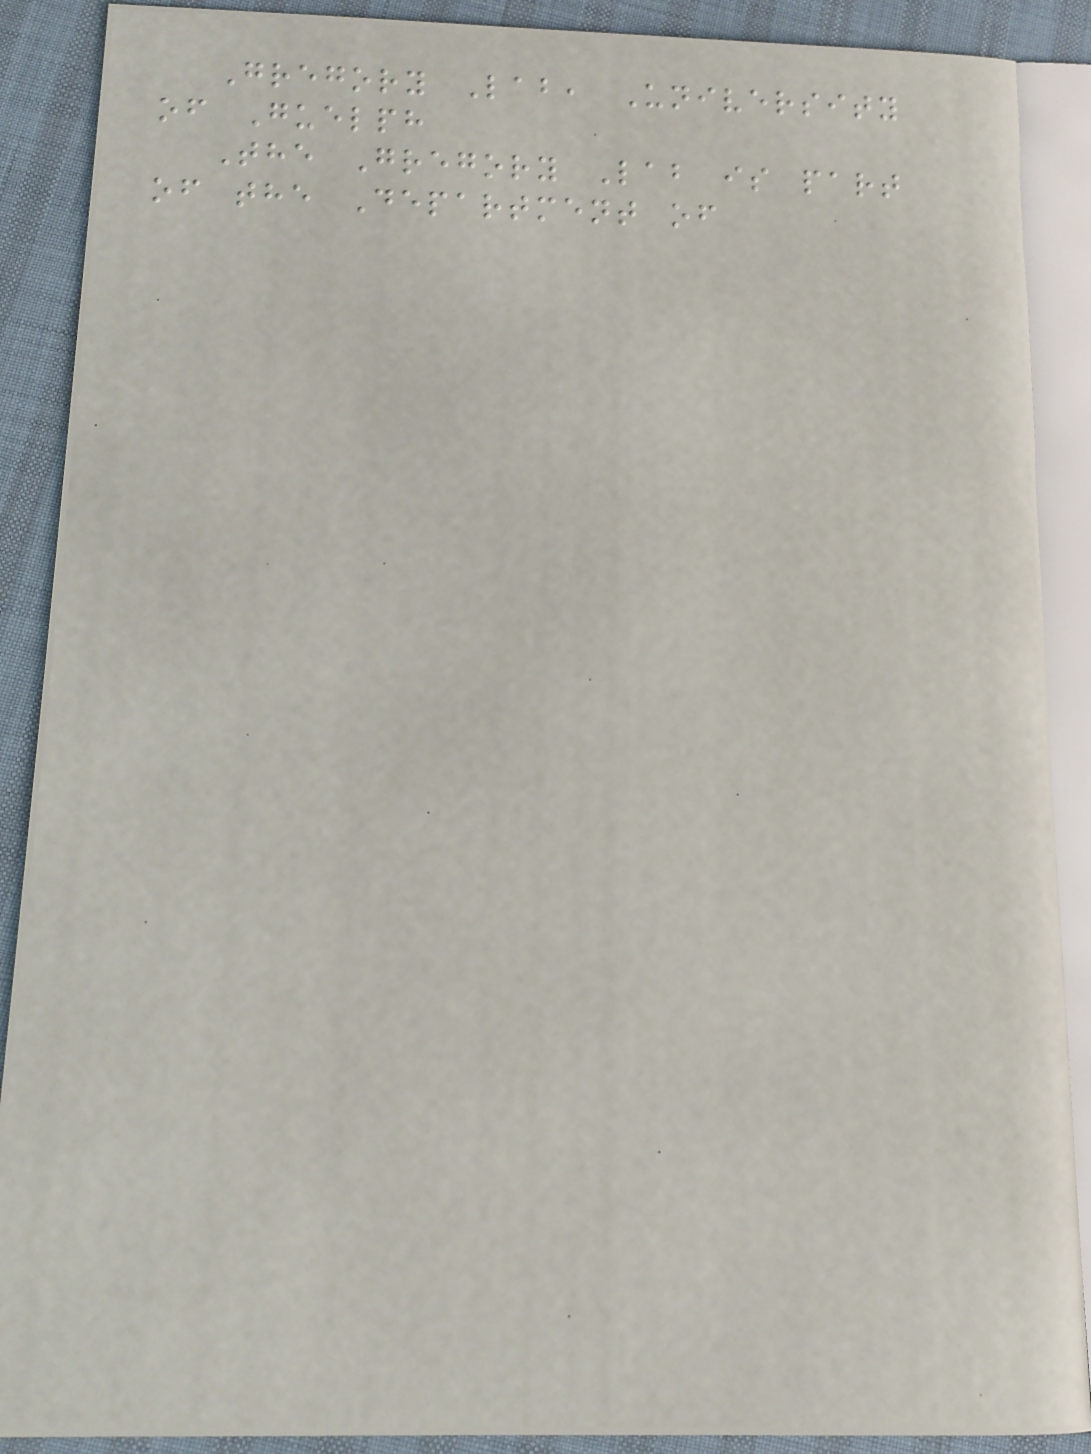Gregory Lab, University
of Guelph
The Gregory Lab is part
of the Department of
